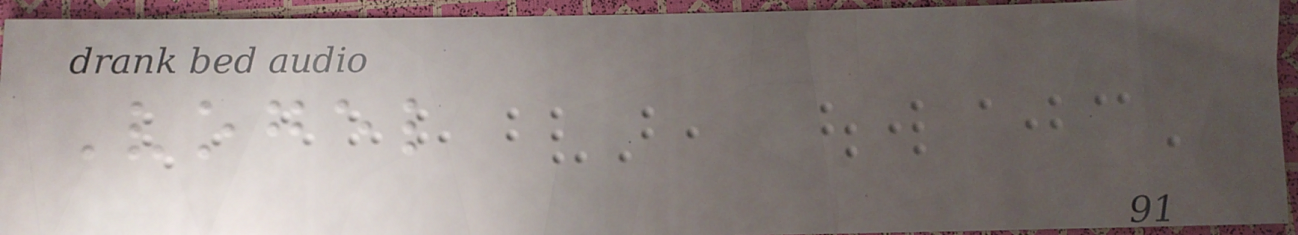Vogel
